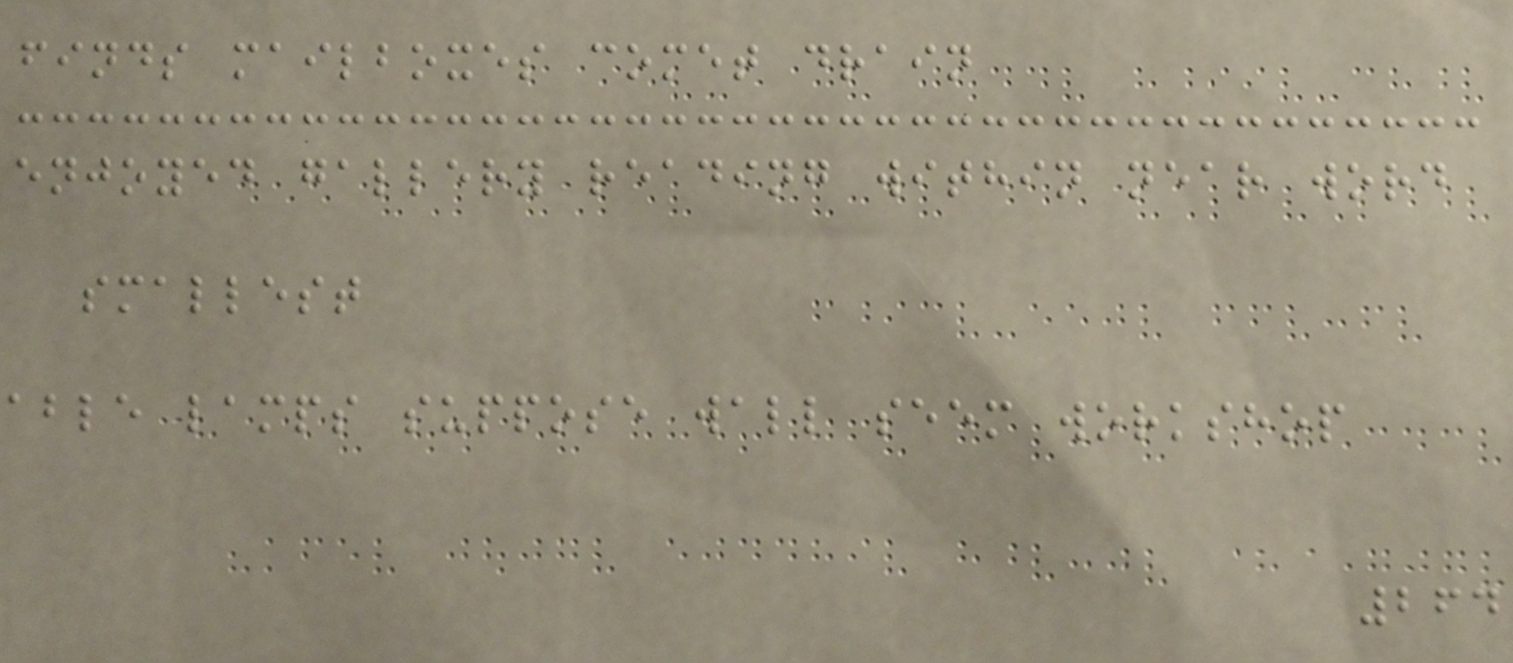finds mailboxes comet drain
enjoyed gallery reading within near word
smallest
able lamps suppose wall seem workshop
264
